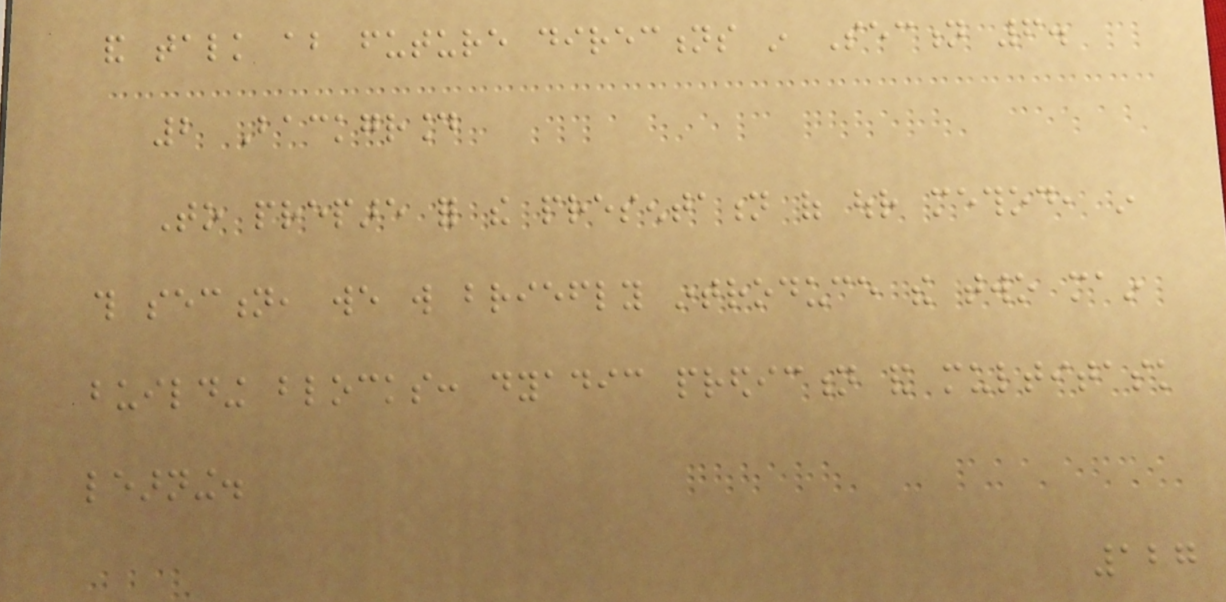and talk about future directions in Section 6.
2 Background
To prepare for the presentation of our method, in
this section, we will briefly introduce the two main
building blocks: dyadic prediction and multitask
learning.
127
